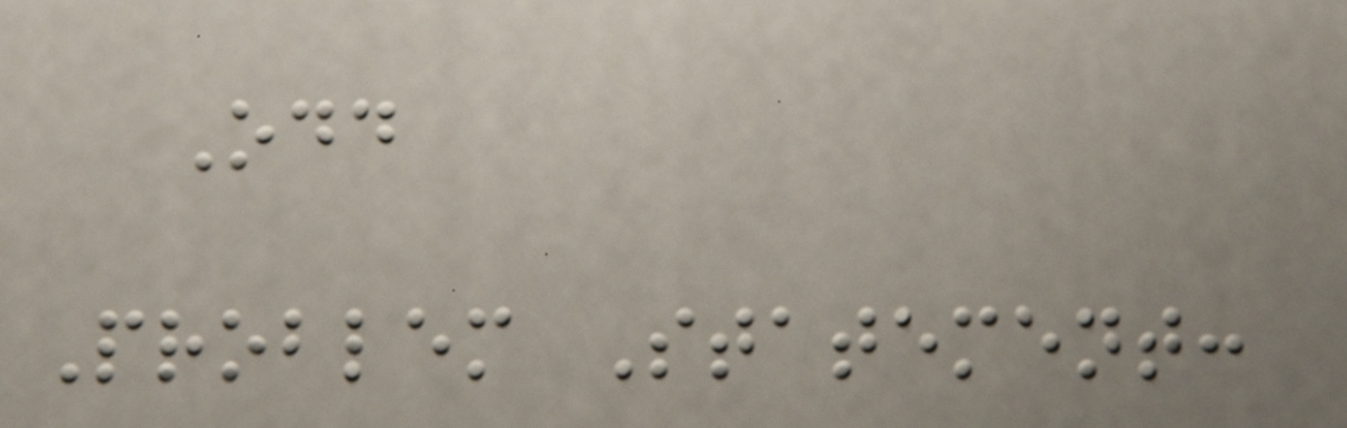Odd
Problem Statement:
